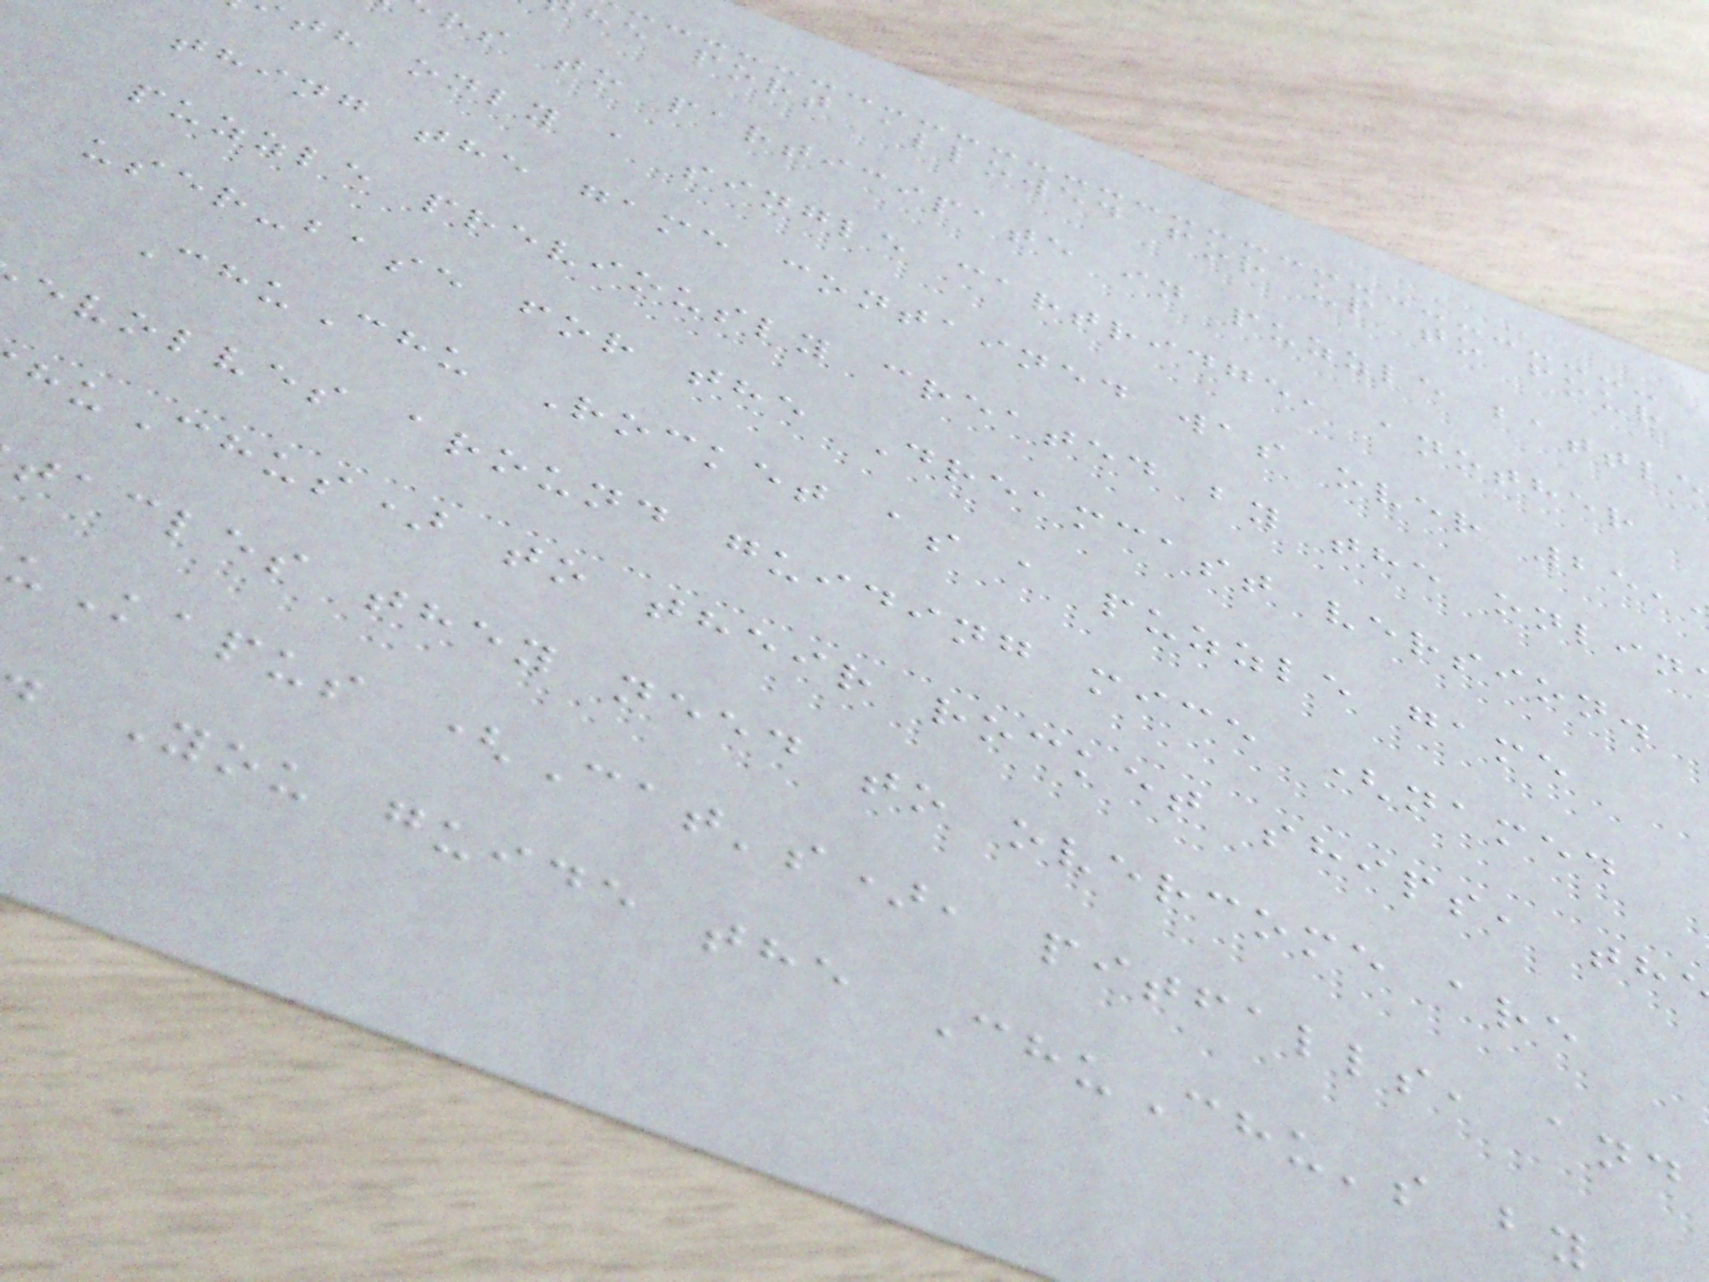he port allowed for up to four
rs to participate in puzzle battle
th only a single cartridge, another
thing the game contained was over 25,
puzzle previously created by the onlin
user-base for the Dreamcast version.
ChuChu Rocket as a puzzle game
evolves around guiding mice (named
huChus) to their rocket ships, th
tacles they need to overcome are
uKapus (Cat's), pitfalls, and
You guide the ChuChu's by
